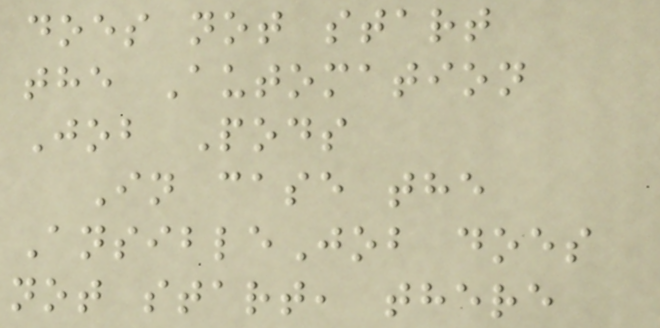does not start
the Automation
Job Pods
In case the
AnsibleJob does
not start, there
